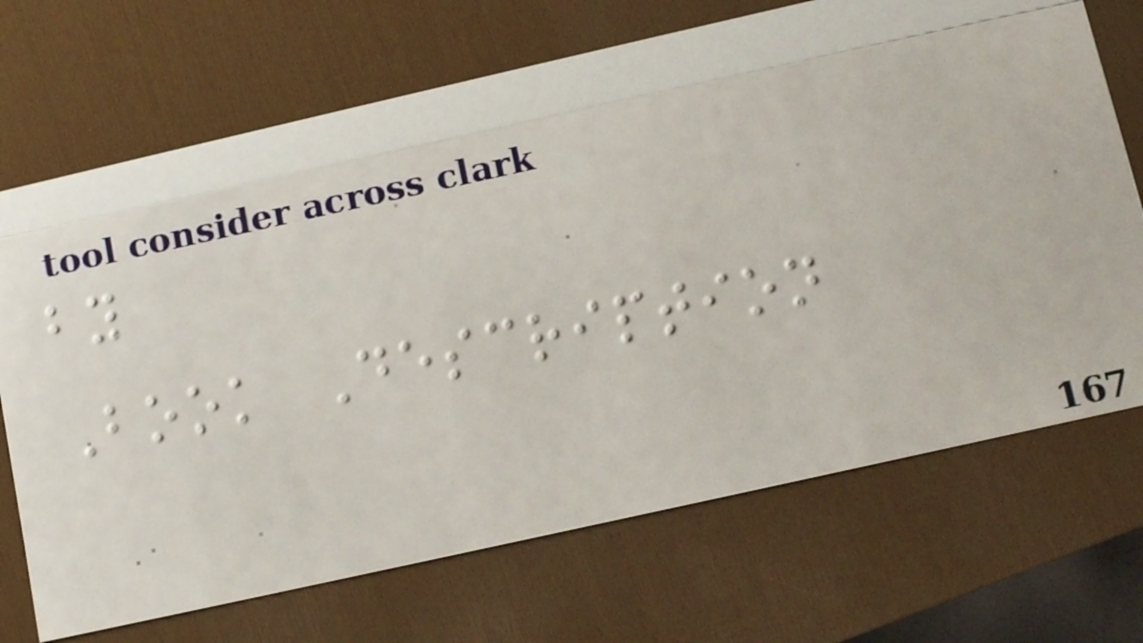by
Book Description
